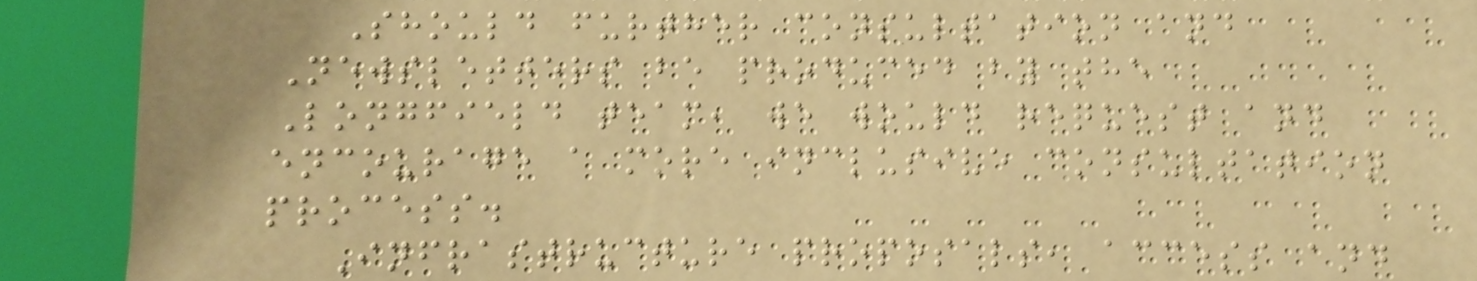Should further consultation and
Newsletters be produced by the
Longfield team, we would request and
encourage a more inclusive consultation
process.
Infrastructure proposals, access and
